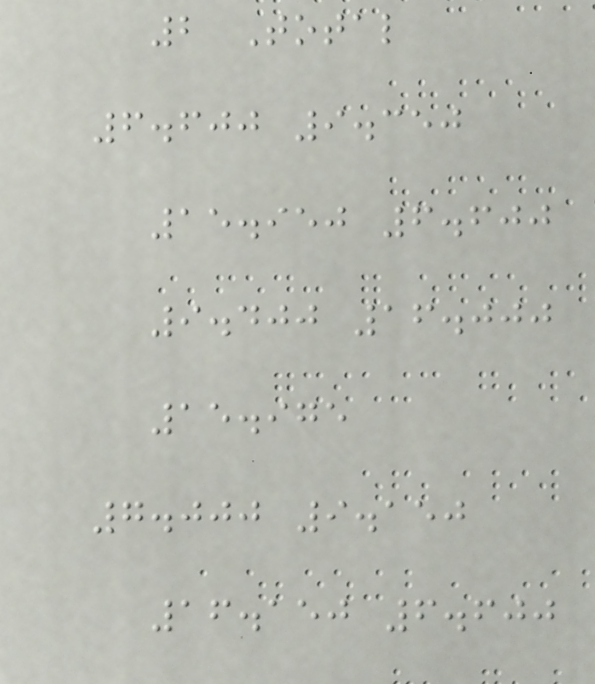2 Total
6.600 9.350
15.950 6.600
9.400 16.000
15.975
7.000 9.150
16.150 6.600
